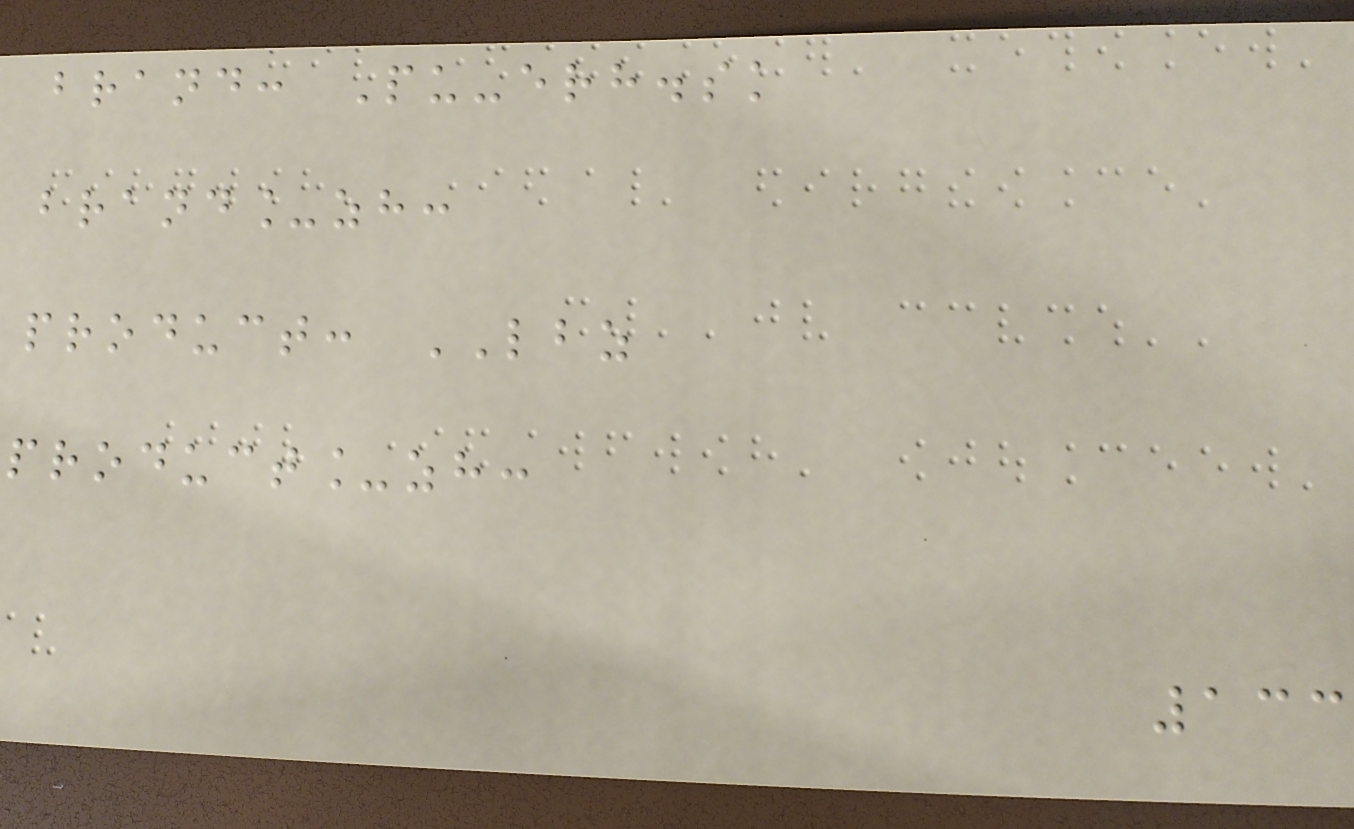brand: Pu-erh.sk
brand_zh:
product: LBZ
product_zh:
133
